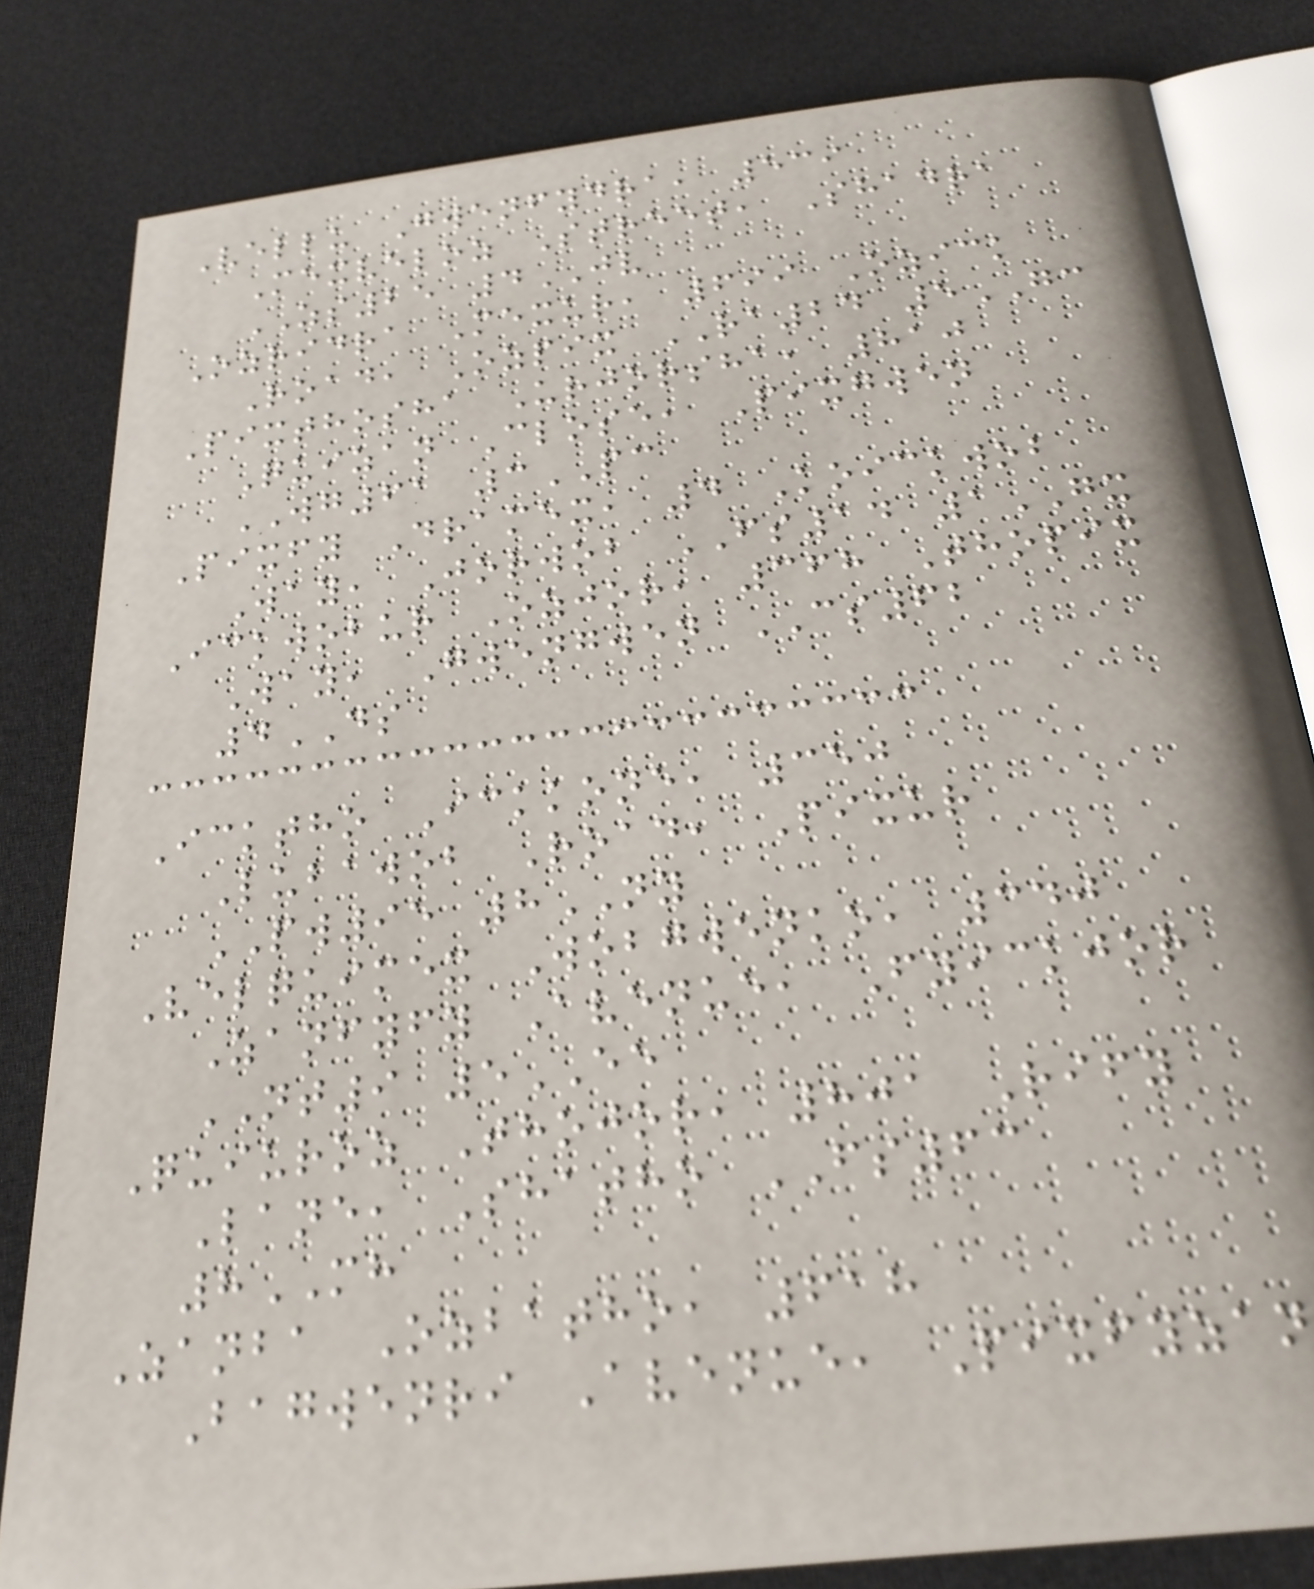Vellu Gwenfydra, 539
Mexveloz Street, Shadra
ZS25 4JV
Ozridra Mexur, 699 Ozick
Road, Ozpix RA24 5GC
Pixthosha Urjorsha, 810
Quizan Close, Pixgwen
WG61 3PC
Pixfy Dramex, 4 Koickwob
Way, Jorwob FS14 1GX
Ickwobur Ozjor, 368 Thopix
Way, Gwengwen CS62
4DS
Icktho Ickkone, 350
Lubawob Road, Pixur
PW95 8NY
Velquimex Wobgwenko, 340
Zanfyfy Avenue, Fyickjor
NT9 5EE
Quiuroz Thojor, 801 Rify
Lane, Shatho FS63
8MH
Zanba Ozbatho, 618
Bagwenri Avenue, Pixfyzan
